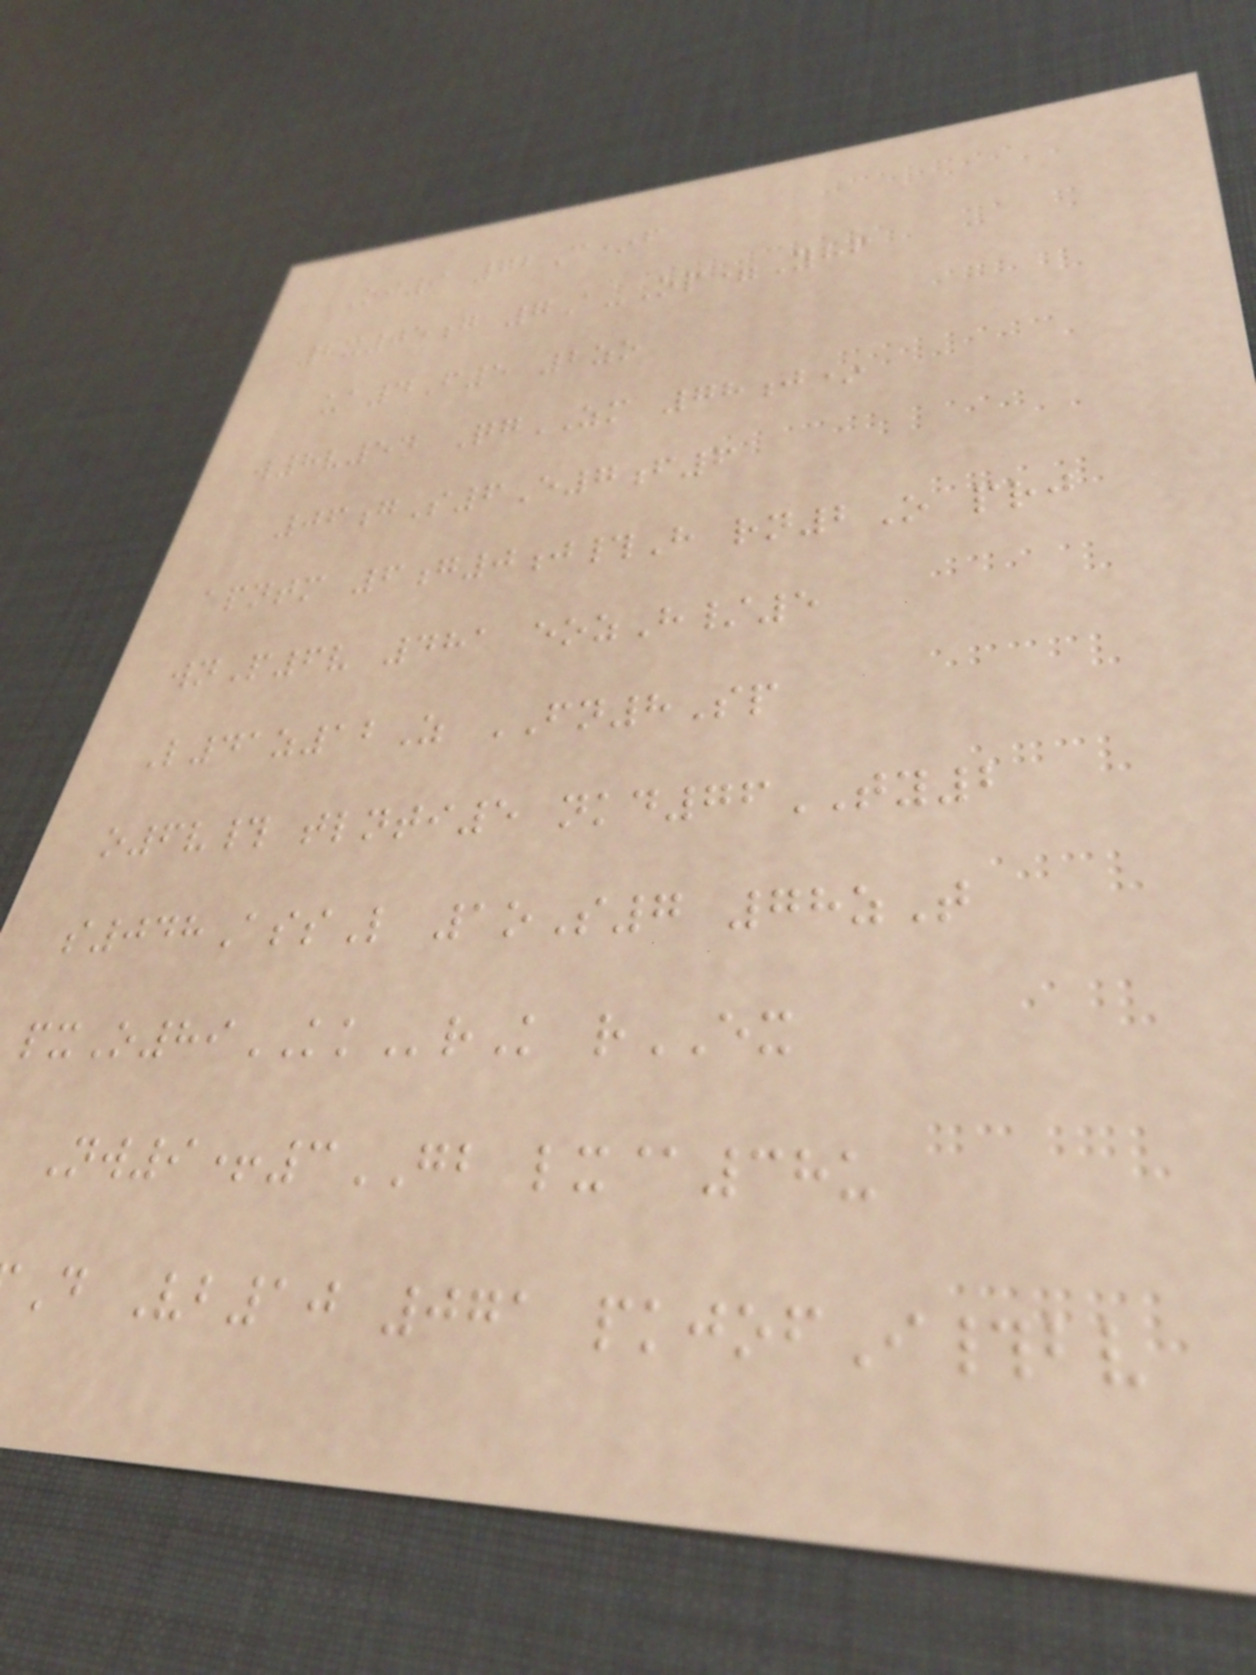OJ9 72C*f
2x05g 7A-Op=Yhf
ua4F5 2zo
w8v54 QgZM 78j*
06gS6E7f6
apntm 6g0j#H rn2O prj
wnP6v 481 eozH/5
L41z12Z FN8Sp
o6v# tlnti5 nkd76TY2
s048AssL 1oS7 78zT
pxO89KKrK rEX
Nw9+3GB lx@38u
D Vb10 071 pkjofI#bv
